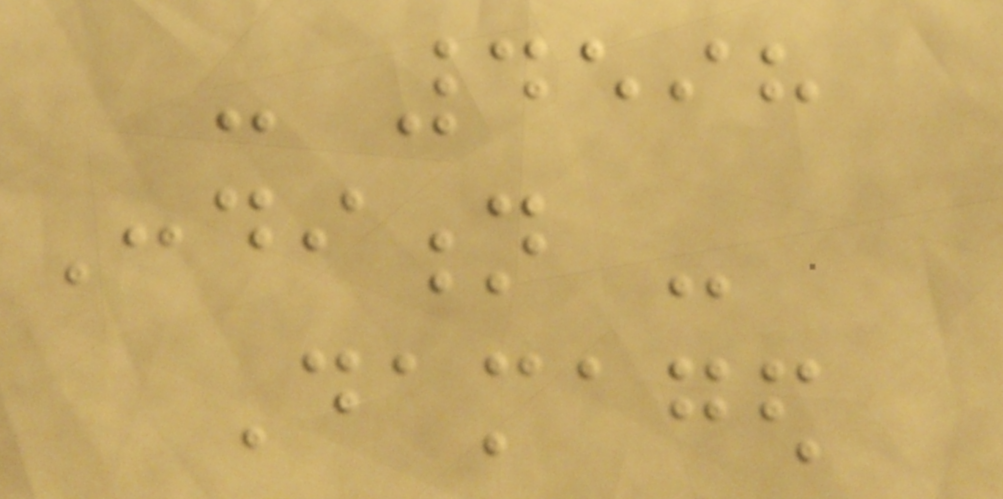- 4598
Condition -
Damaged
